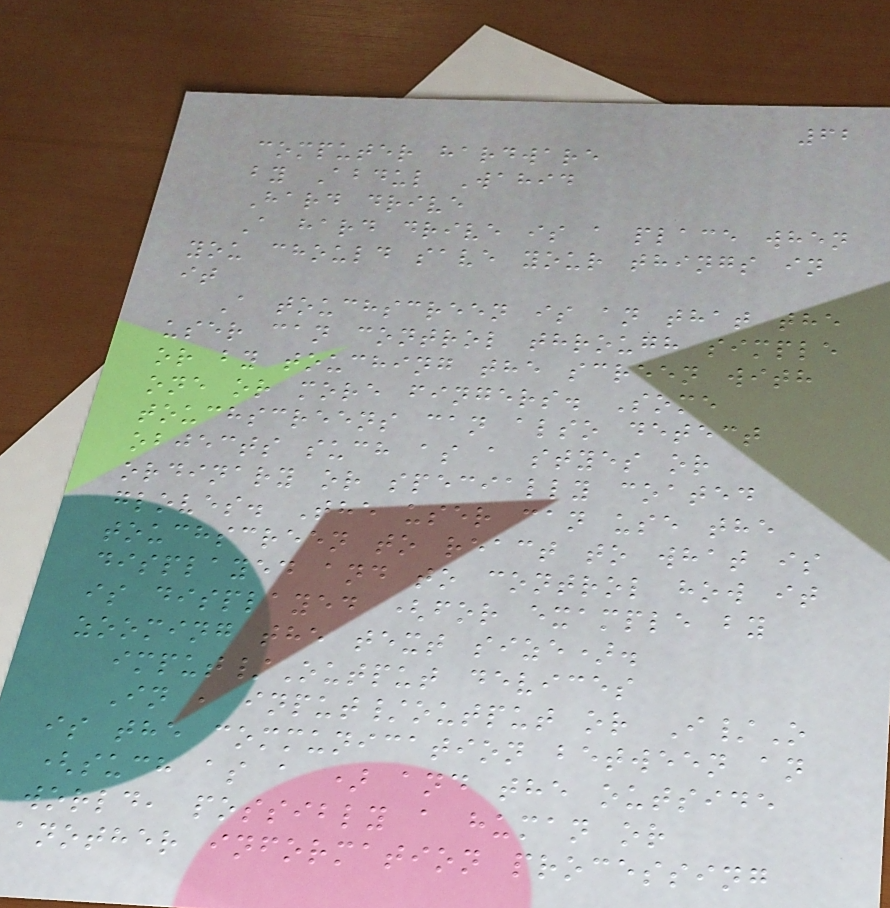62
computer hardware
by Abdul Wahid
Hard drive
A hard drive is a place when
you chould save your things in
it
A touchscreen is an that the
user can control through simple
or by touching the screen with
one or more fingers. Some
touchscreens can also detect
objects such as a styes or
ordinary or specially coated
gloves. The user can use the
touchscreen to react to what is
displayed and to control how it
is displayed (for example by
zooming the text size).
imput/Output devices
In , input/output or I/O
is the communication between an
(such as a ) and the outside
world, possibly a human or
another information processing
